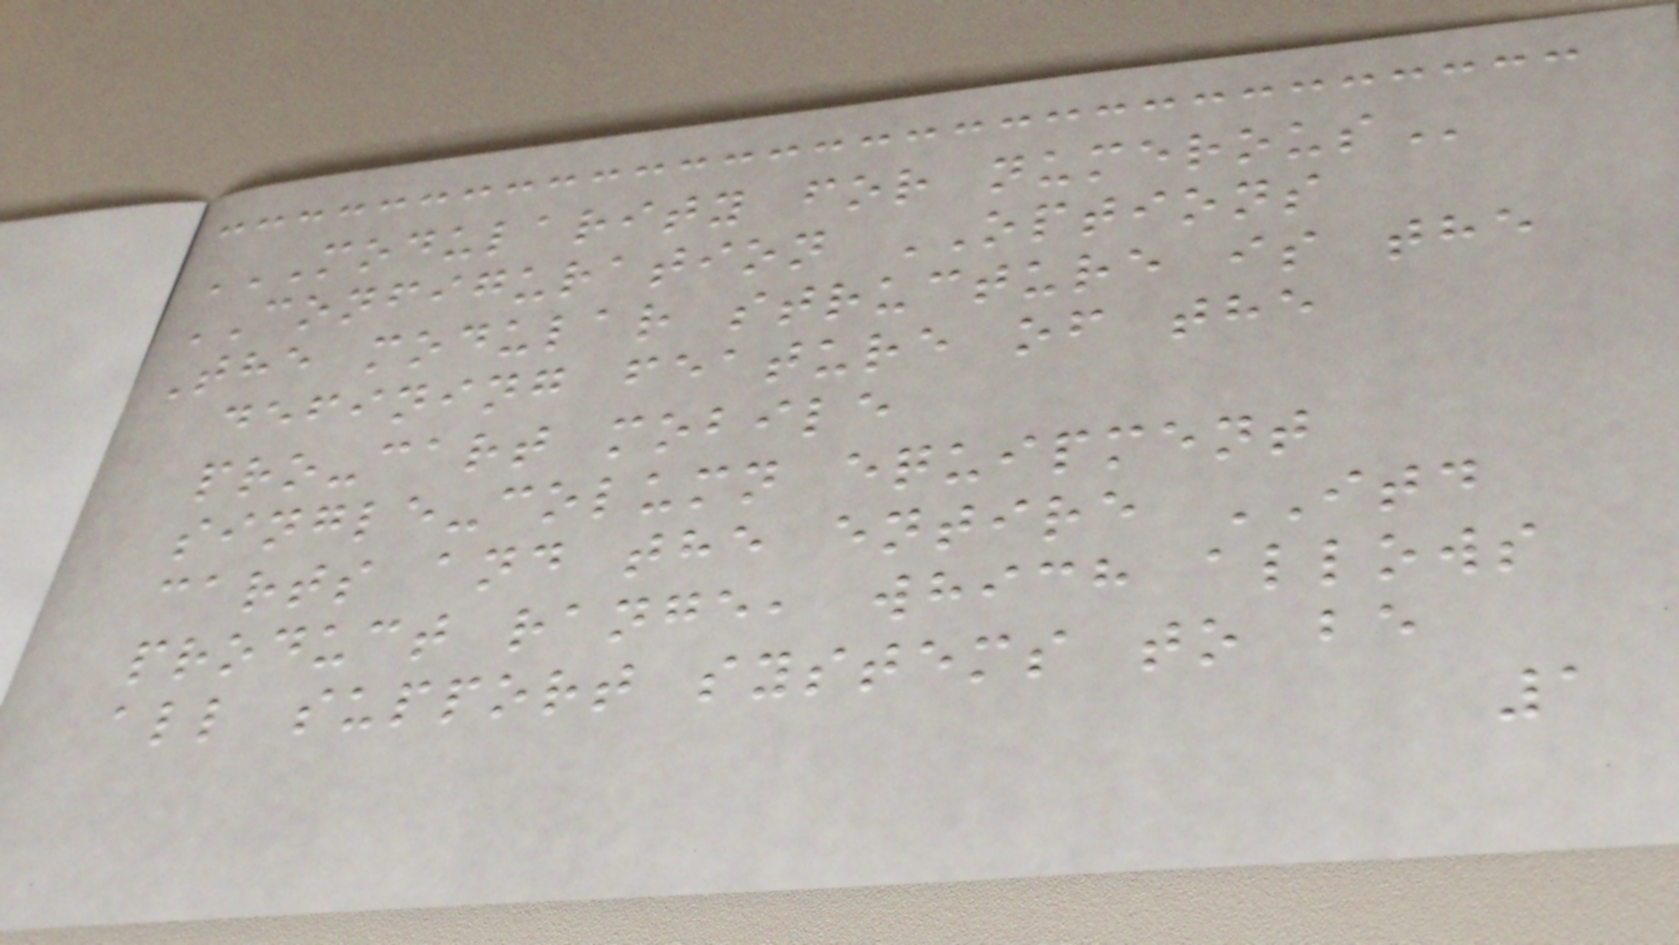MODULARITY FOR NUMEROUS
CONFIGURATION OPTIONS
The modular structure is the
defining feature of the
pro-cart mobile
single-column equipment
carts and the entire ITD
product range, which allows
all support systems to be
1
